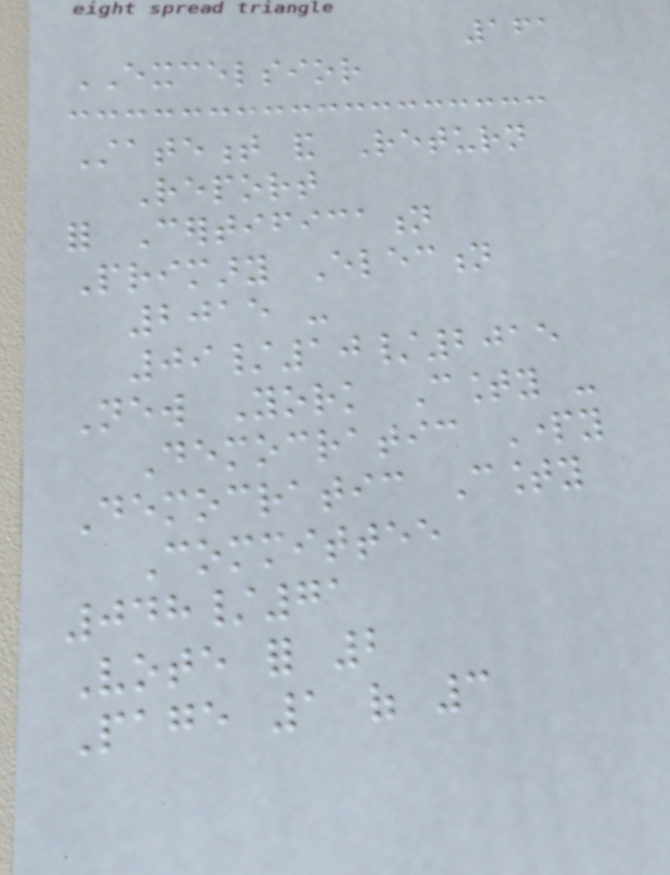161
EXCELSIOR
Statement and Return
Report
for Certification
Primary Election
2015 -
09/10/2015
New York County -
Democratic Party
Democratic County
Committee
048/71
Vote for 2
Page 1 of 3
